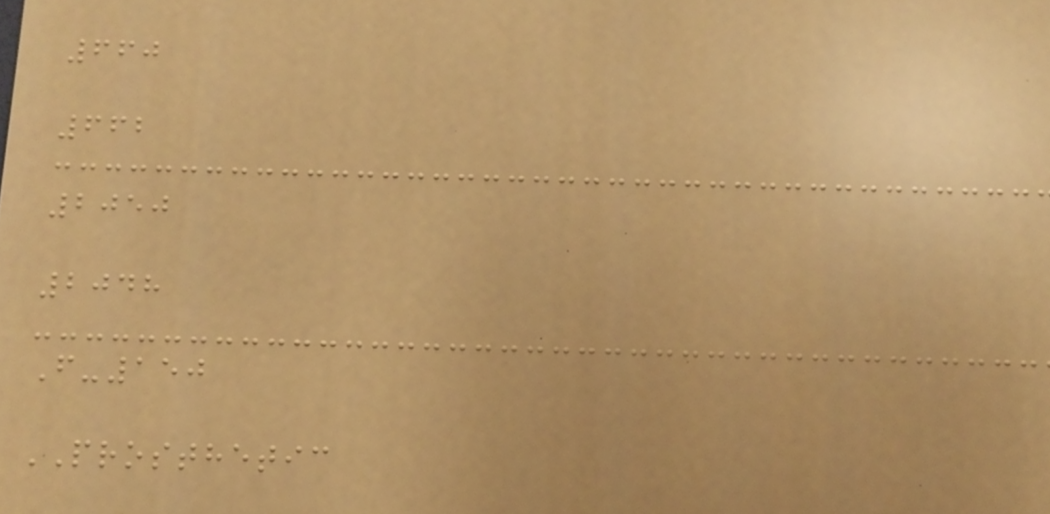660
662
2050
2048
F-150
PROSTHETIC
